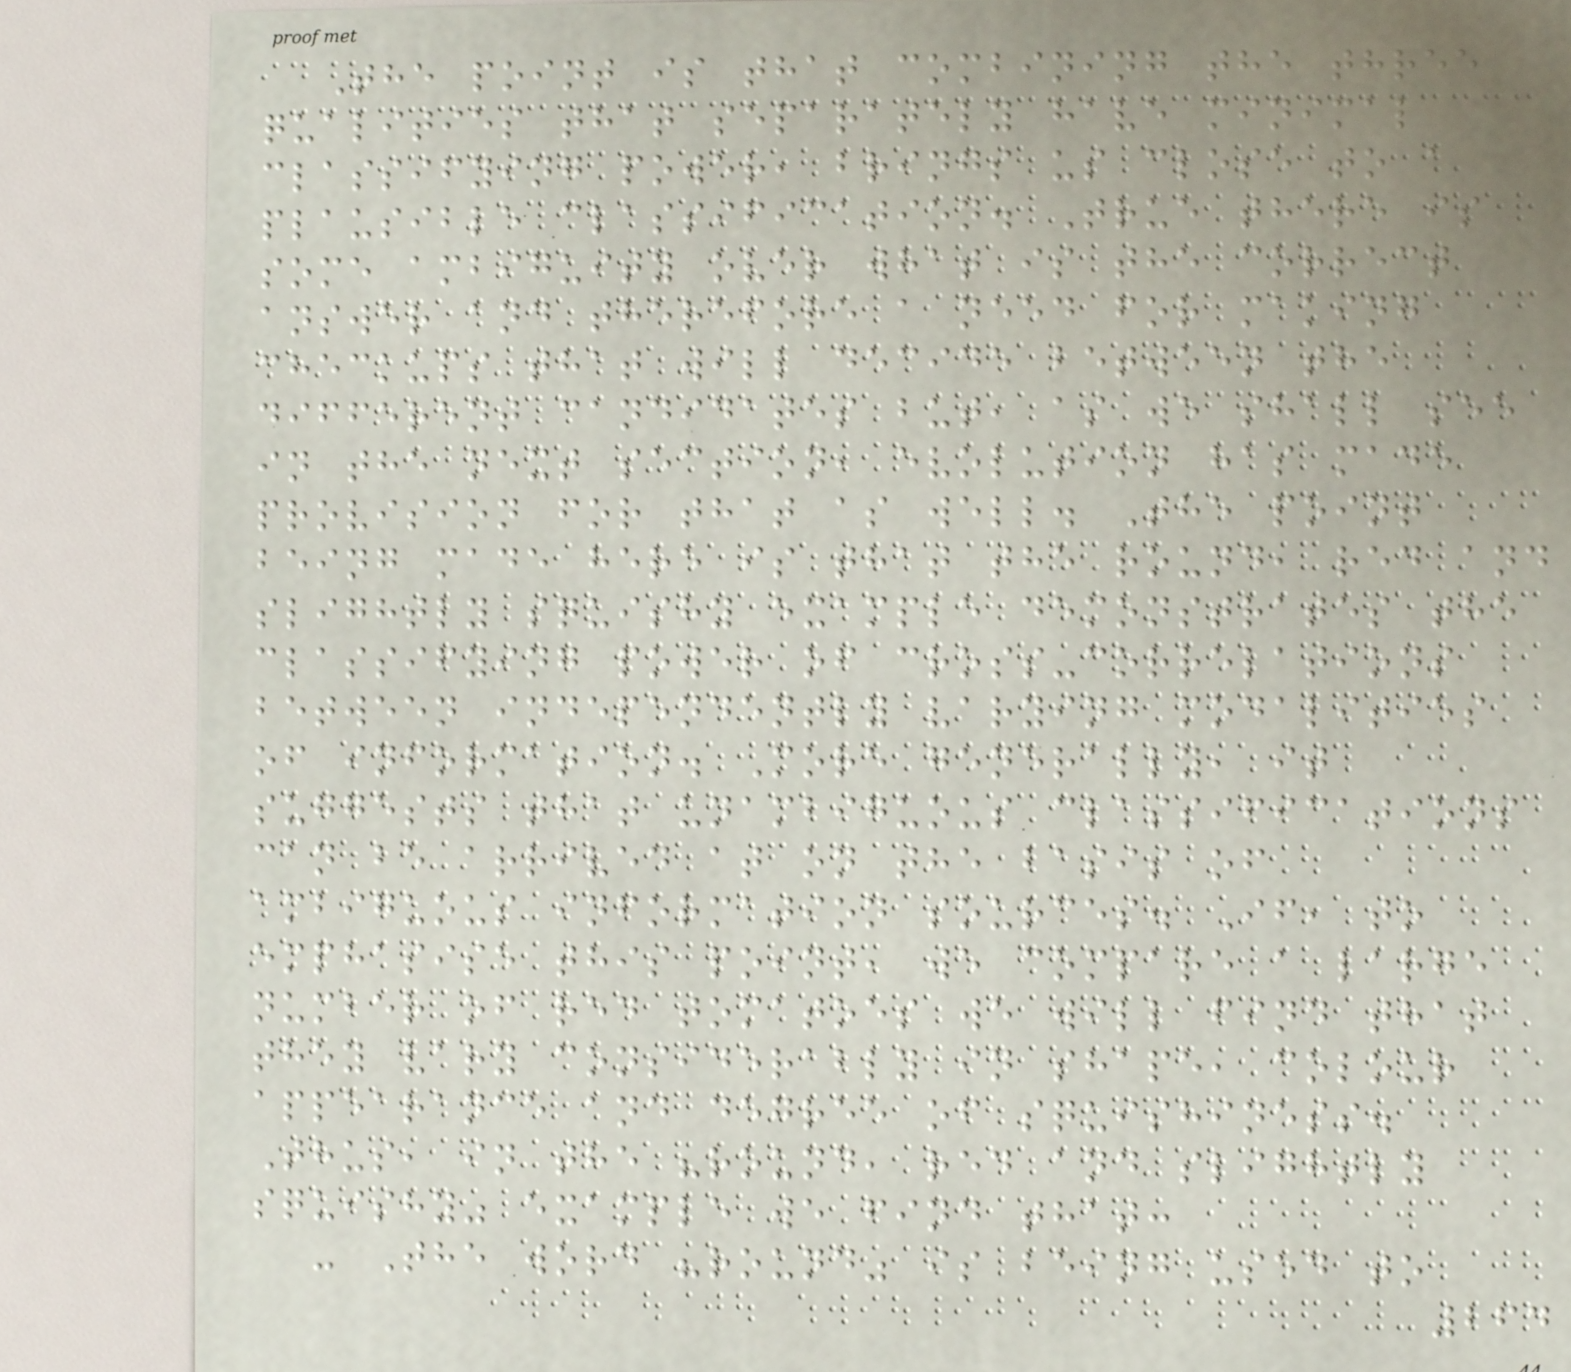The point is that combining the three
qualities that separately have minimal
classifying power, brings us close to a
plausible classification. True there is
some ambiguity over what is the correct
answer and therefore a need for making
checkups that will decide between the
different candidates but, as we shall see
in the next section, evolution has made
provision for that as well. The point
being made here is that the round, red and
slightly squishy example demonstrates the
classifying power of cross-correlations
between independently varying modalities
of information. More generally, it
suggests that unambiguous classifications
can be arrived at on the basis of
ambiguous information sources. If, to
emphasise this point, we compare a large
number of red tomatoes we will find that
they vary considerably in shape, colour
appearance and degree of squishiness.
Thus, in the "round, red and slightly
squishy" example we find that:
- The word "round" is being used to
264
